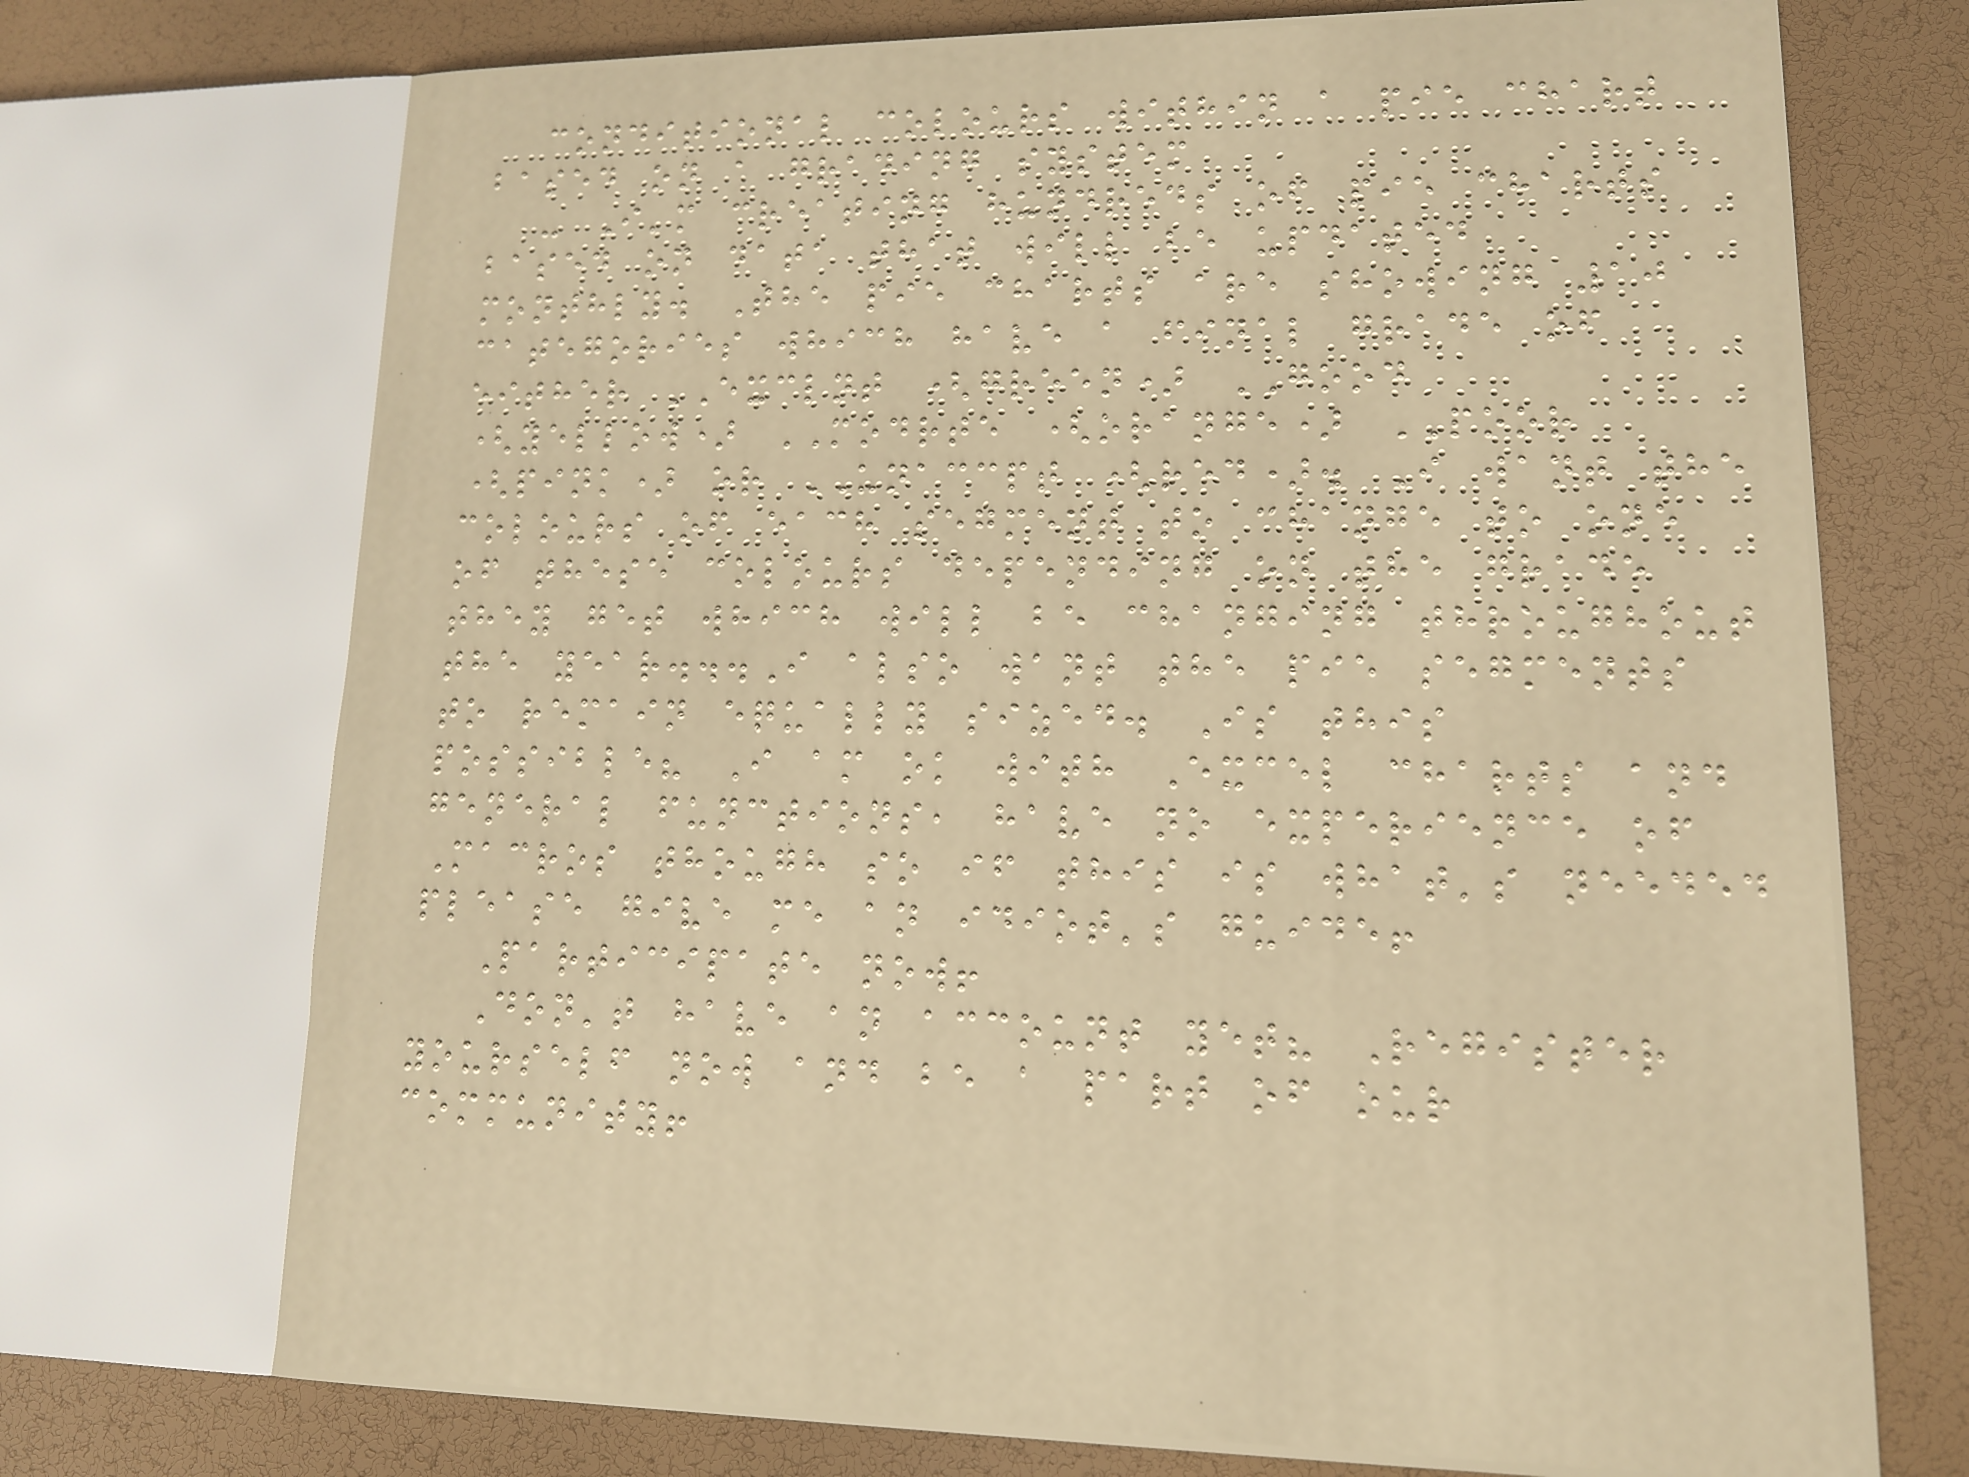conditional colours within a pie chart
based on a grading system
- I'm creating hundreds of pie charts
based on data that will be updated
monthly. The pie charts are showing 10
categories which have a final grade of
either EXCLNT (green) GOOD
(yellow) MODRTE (orange) POOR
(pink) or UNACCPT (red). I want the
colours of each segment to change to one
of these colours depending on the grade
they get which will be changing throughout
the year...I also want the pie segments
to remain equally sized. Is this
possible? I am ok with Excel charts and
general functions, have no experience of
Macros though so if this is what's needed
please give me an idiot's guide!
Participate now!
Don't have an account yet? Register
yourself now and be a part of our
community!
